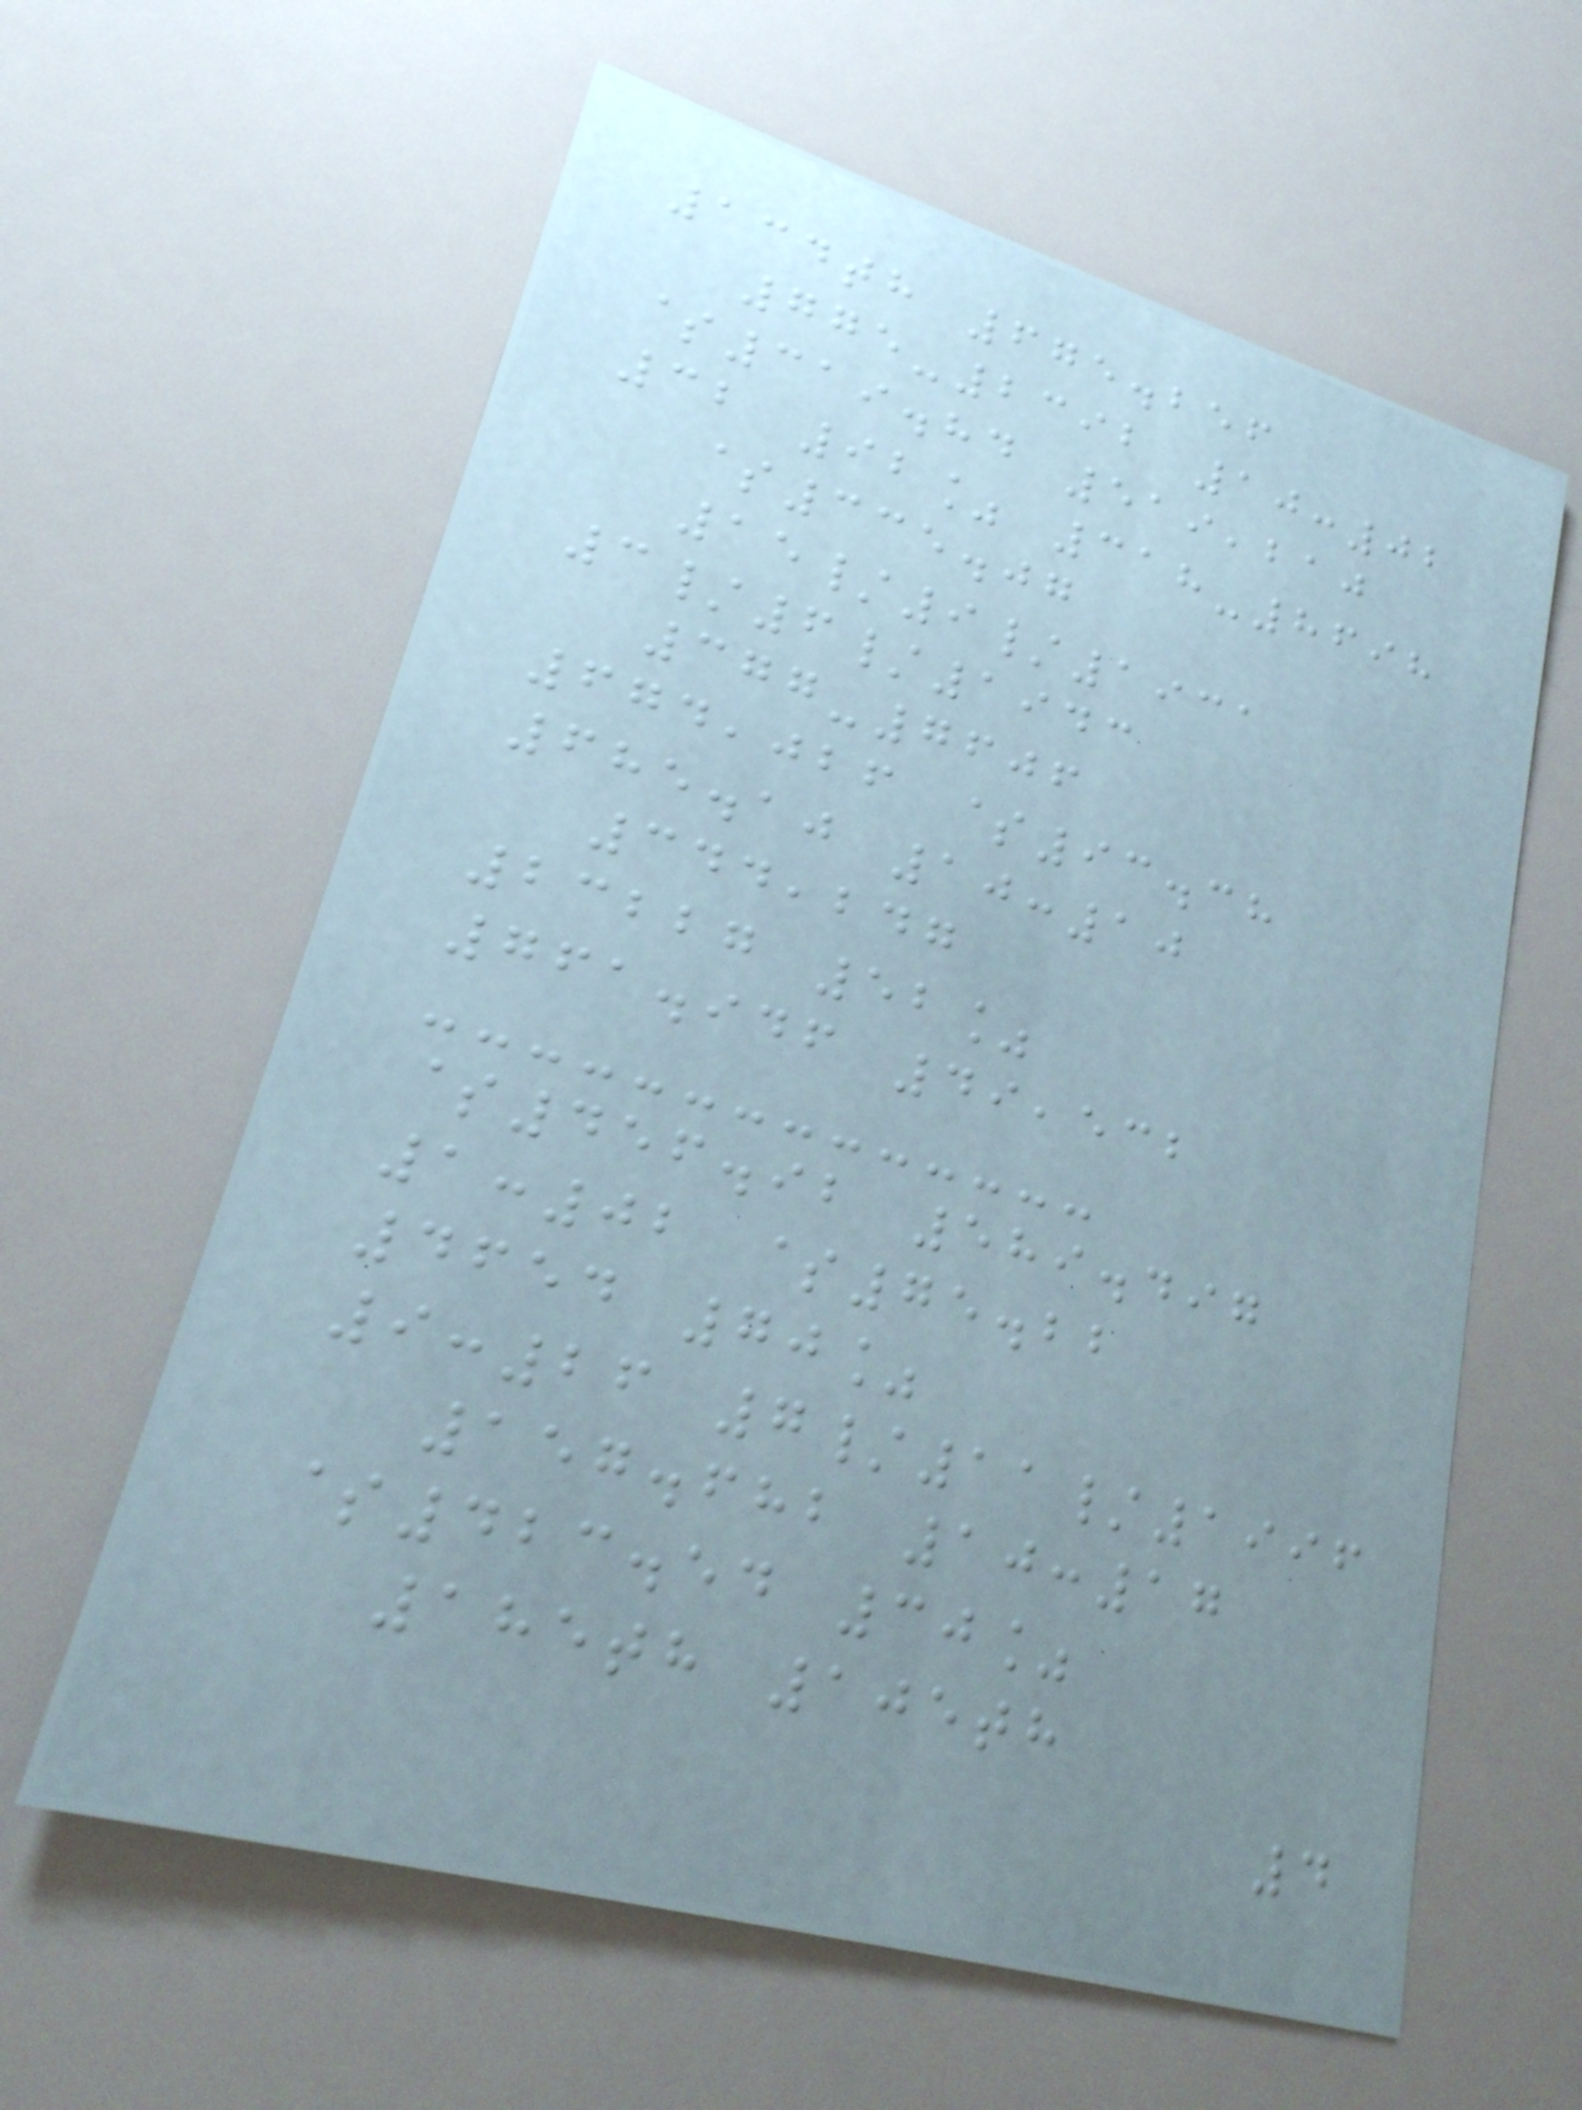134th 675.256
775-2392 10:02
$319.84 519,210
32 92% 318-8698
$335.07
15/9/1931
3/6/1943
377-7606
674,026 $93.38
685.10 10:10
344,247
23227 52%
761.946 49,532
$456.92 589.497
1:02 $75.22
4654 70%
9:26 7/11/1996
157.682 10:17
$423.54 30%
185th 105th
4
